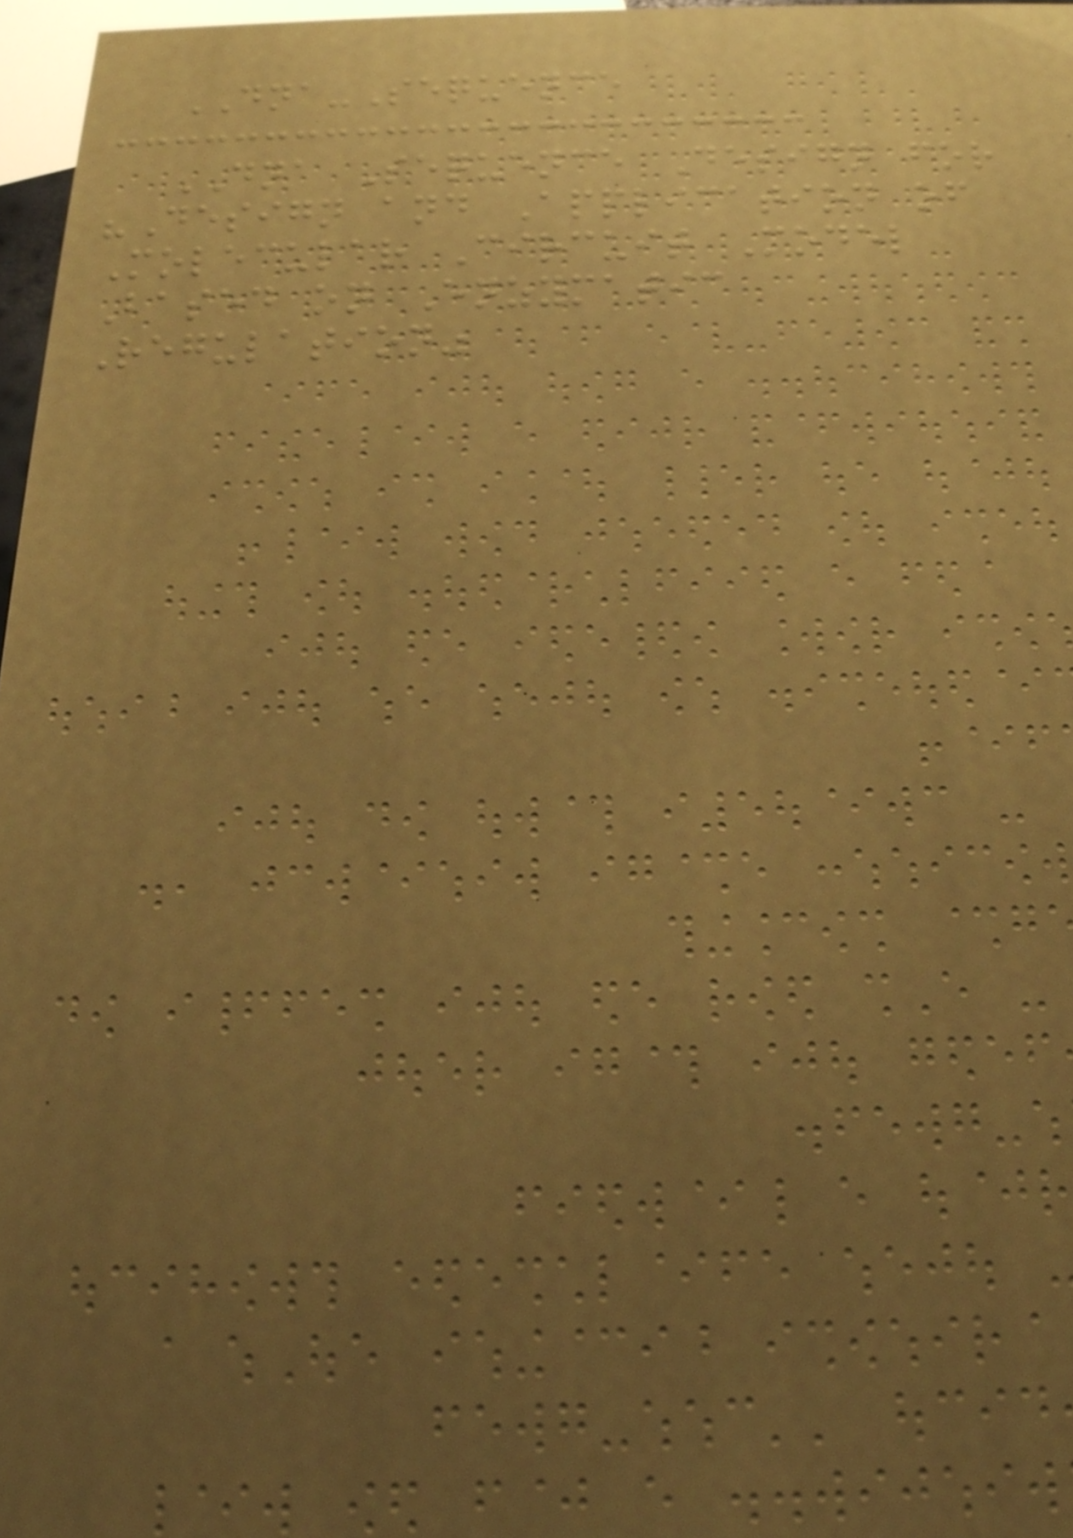DNA-Sequence
DNA Sequence Design for
"Design and Application of
Molecular Circuit Model
Based on Enzymatic
Regulation"
